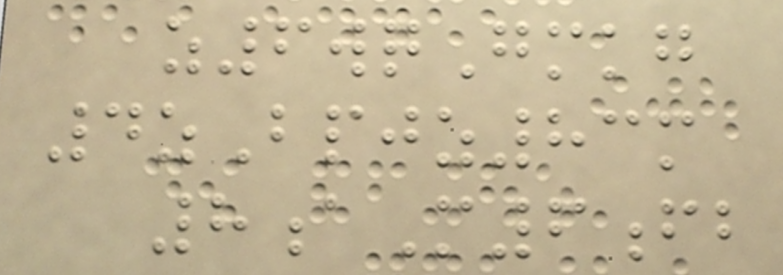z6wqGmkg
4zBpjz83m
8aM6fb
